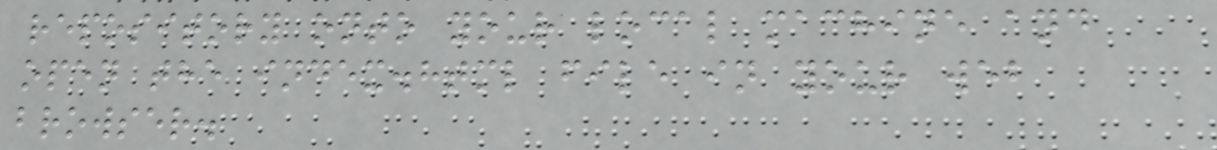repository onto your local machine and
open the index.html file in your web
browser.
